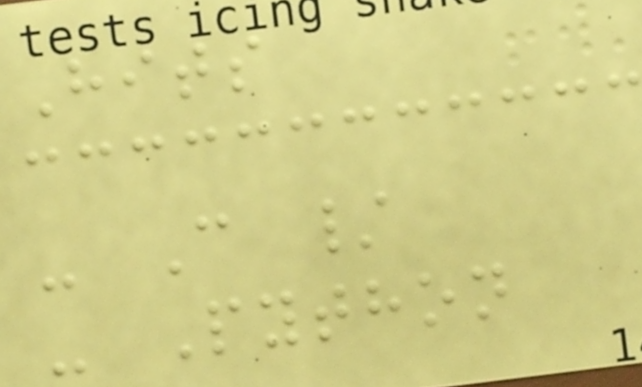Hits
- C /
- Python
